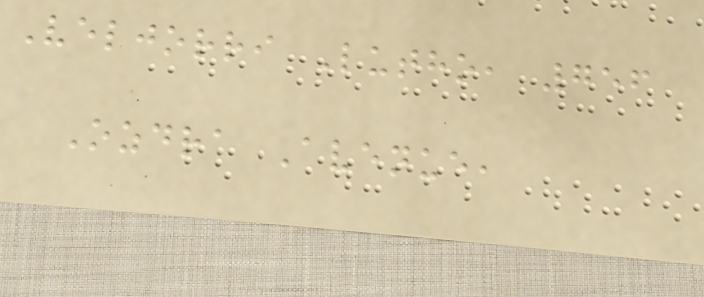Veljorri Lutho, 756
Ozdra Avenue,
